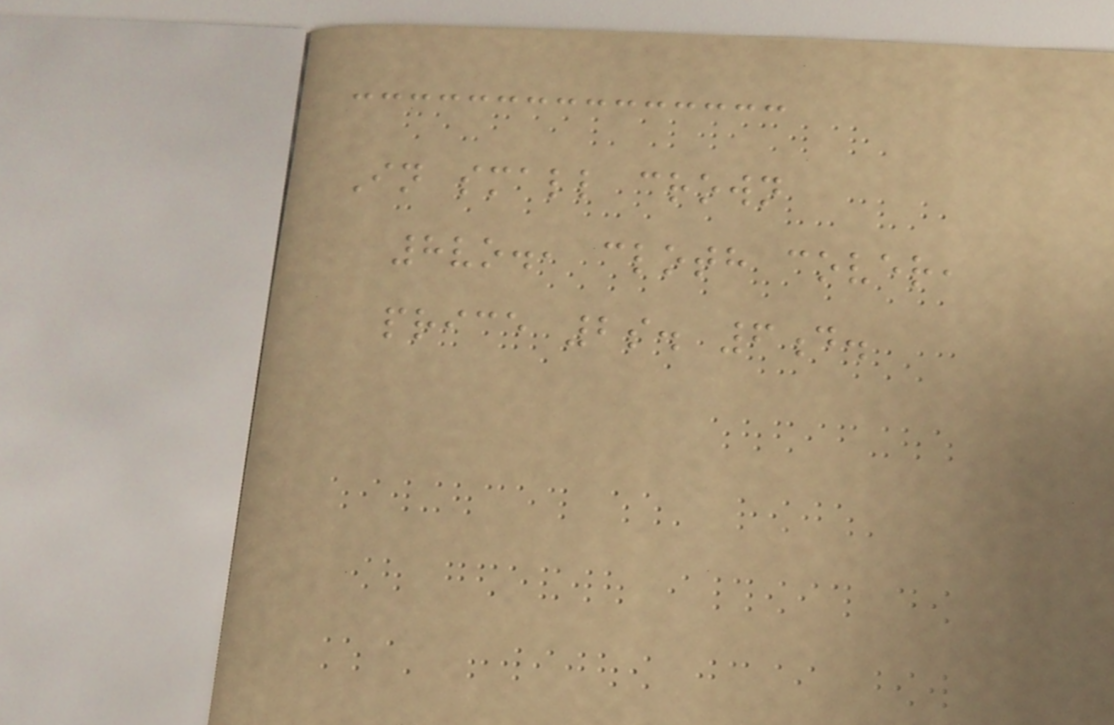In small crown
8vo., cloth cover,
price 2s. 6d.
